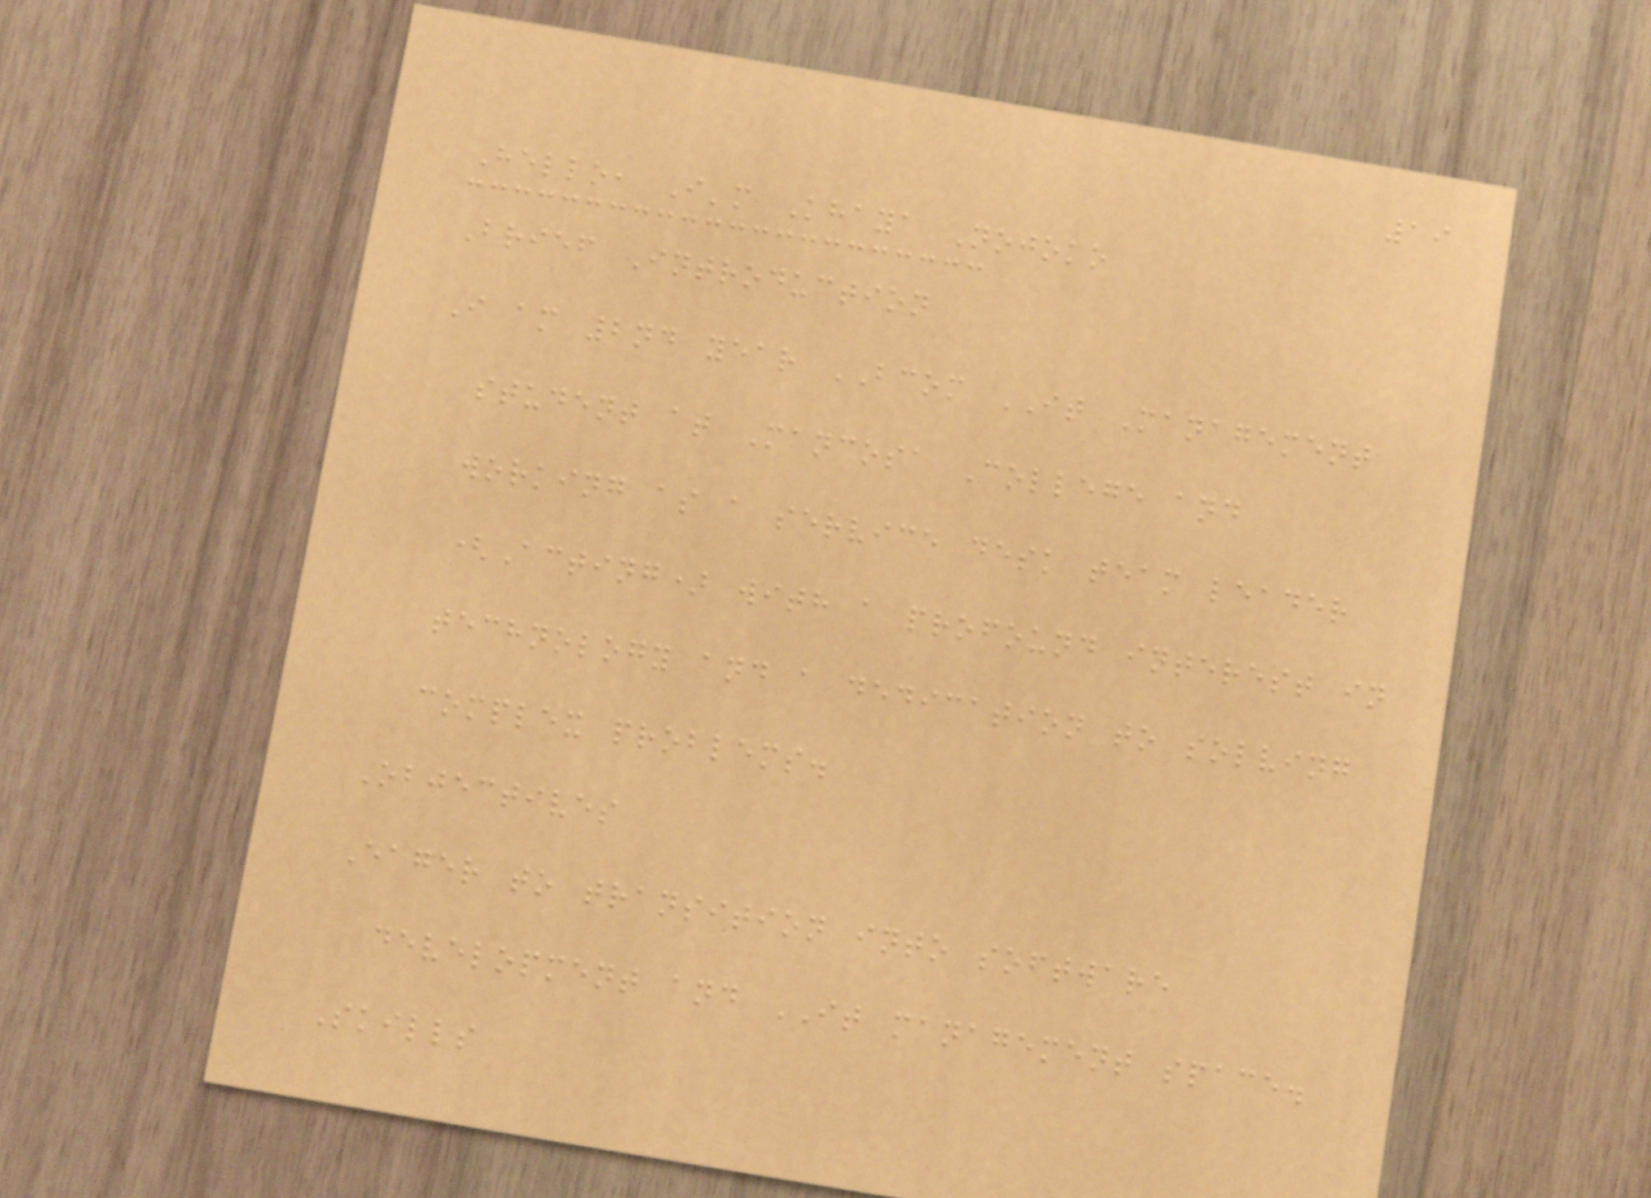19
Hello, I'm Khaya Nojoko
Brief Introduction
I am 2nd year BCOM IT Management
student at Mancosa College and
working as a service desk team leader
(Acting) with a profound interest in
technology and a dedication to solving
complex problems.
Objectives
Eager to transition into software
development and IT management space.
Skills
